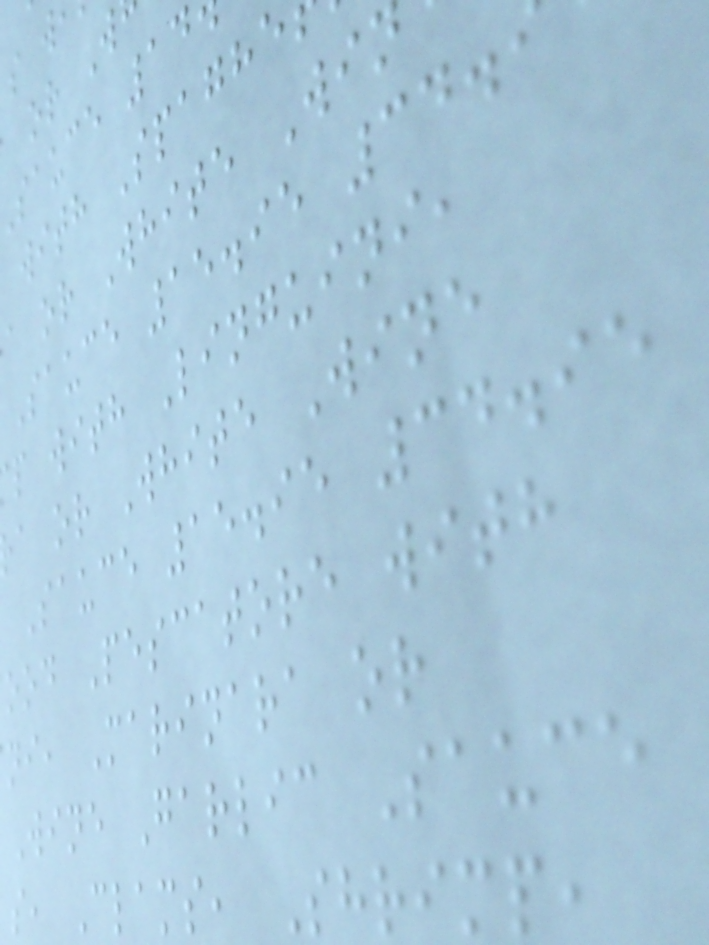sauce 14
with Spaghe
a or White Win
Sauce 15.95 34.
p with Linguini,
a or White Wine
Sauce 15.95 34.95
ood Pescatore with
ni, Marinara or
Wine Garlic Sauce
s, Clams, Shrimp,
